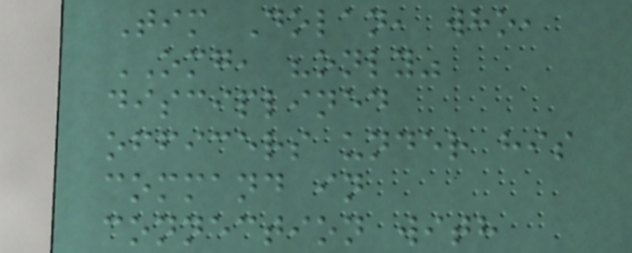Tim Dolan, who,
OMG, "only"
disciplined
officers under his
command in
connection with
